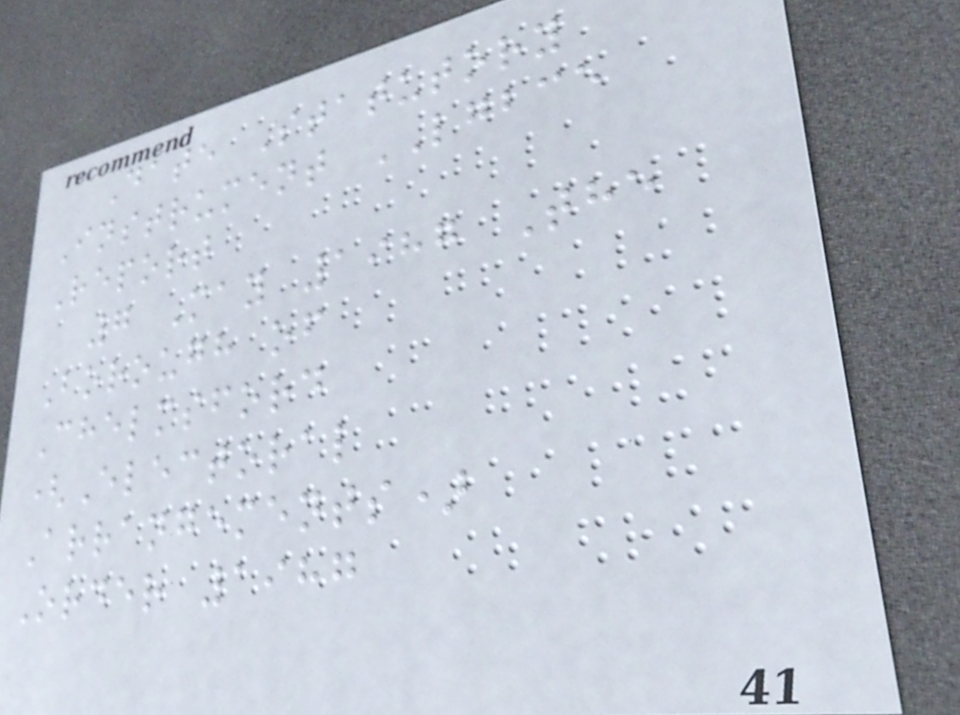Date Statutory
Instrument LGBCE
Report
7 May 1987 The
Borough of
Chelmsford
(Electoral
Arrangements)
Order 1987
